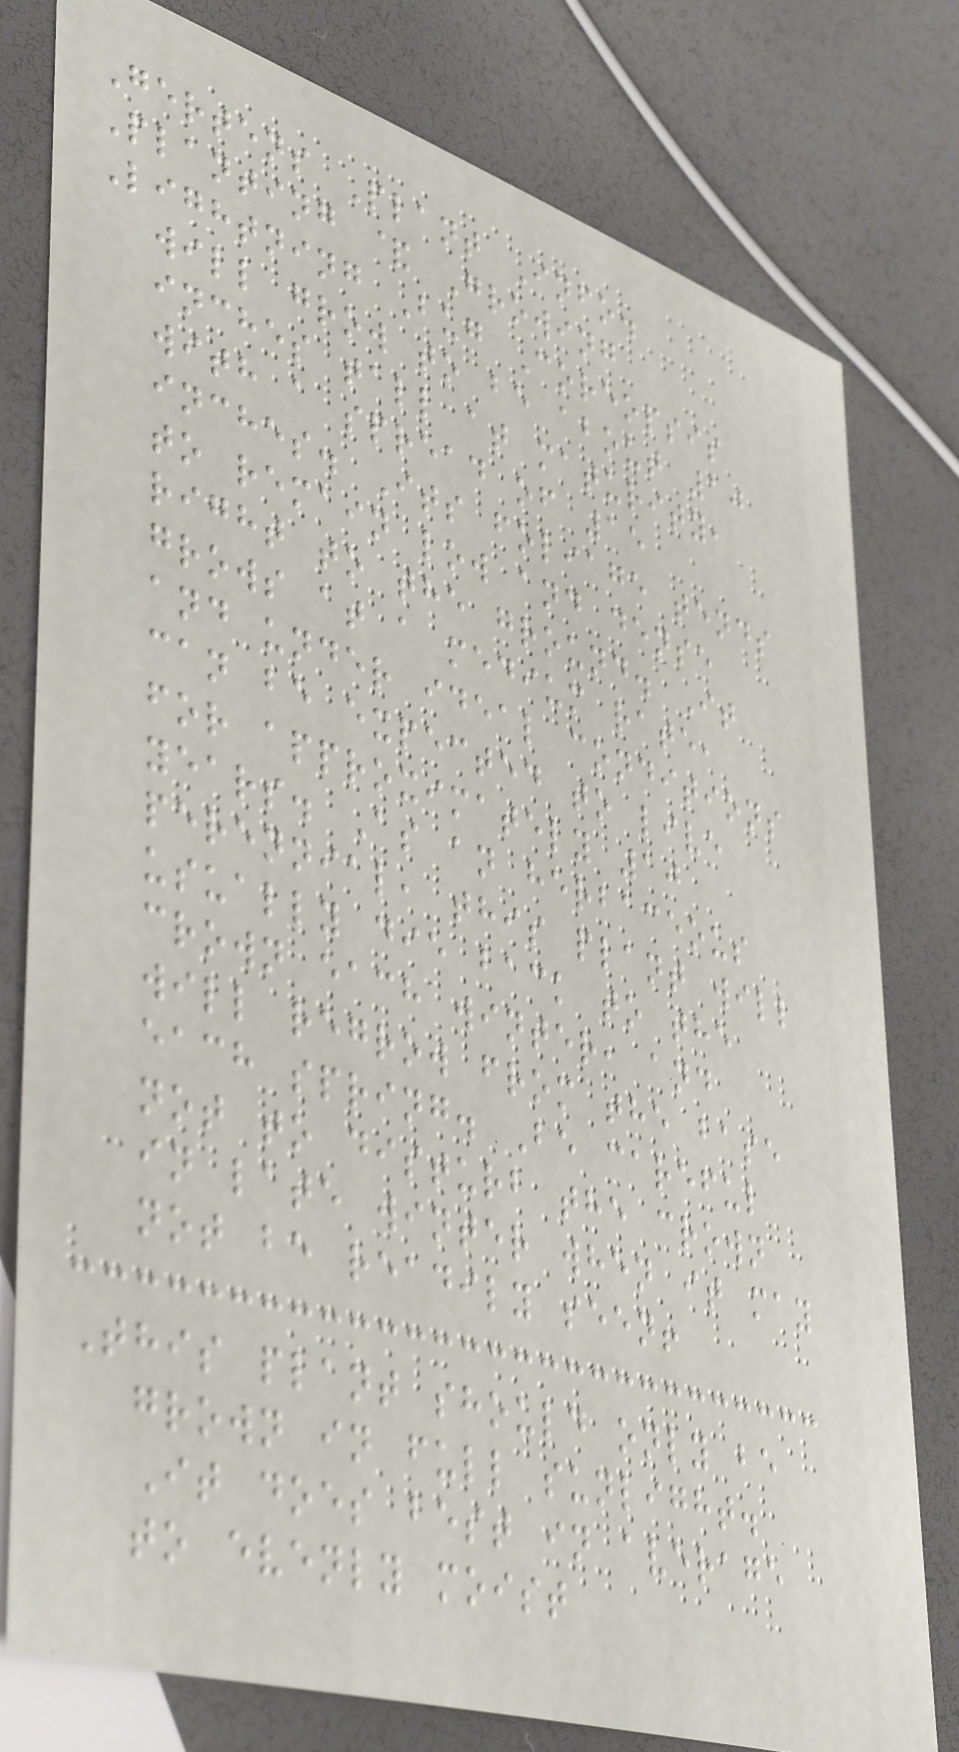Gertens Plant Info.
Planting & Growing
Lightning Bug Coreopsis
will grow to be about 10
inches tall at maturity,
with a spread of 15
inches. Its foliage tends
to remain low and dense
right to the ground. It
grows at a medium rate,
and under ideal conditions
can be expected to live
for approximately 10
years. As an herbaceous
perennial, this plant will
usually die back to the
crown each winter, and
will regrow from the base
each spring. Be careful
not to disturb the crown
in late winter when it may
not be readily seen!
This plant should only be
grown in full sunlight.
It does best in average
to evenly moist
